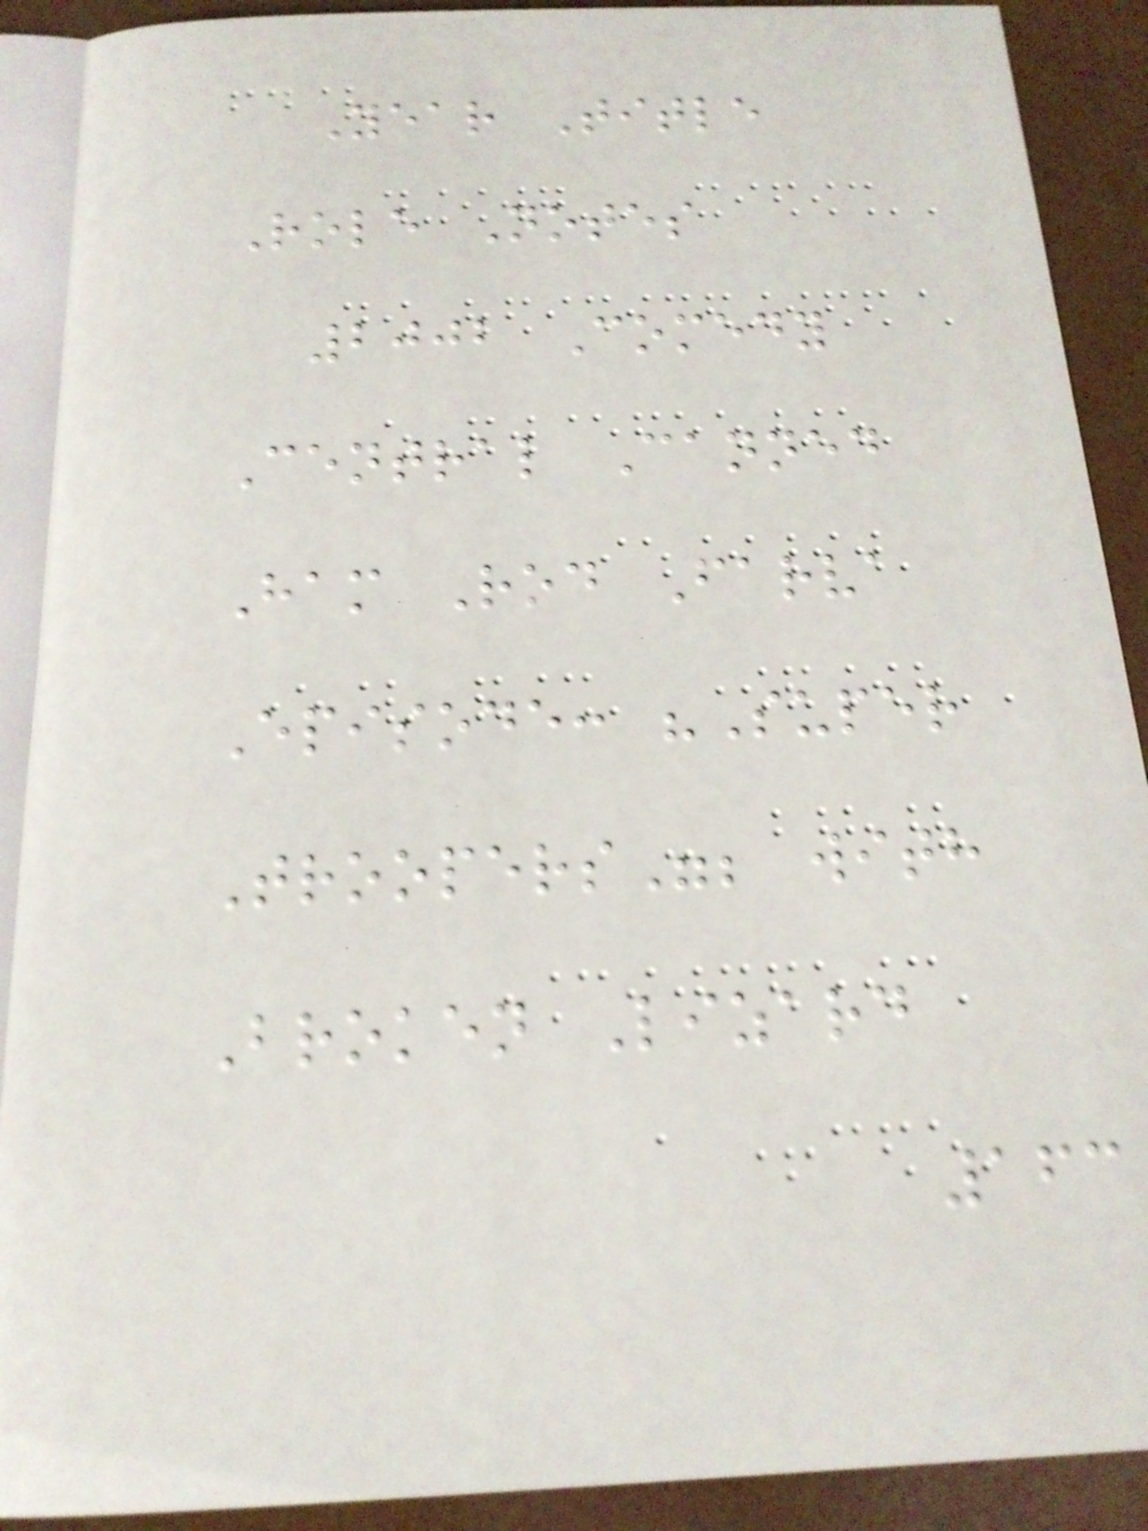Year Title
Role Notes
2002 Comedy
Central Canned
Ham Rod Farva
Episode: "Super
Troopers"; with
Broken Lizard
163
